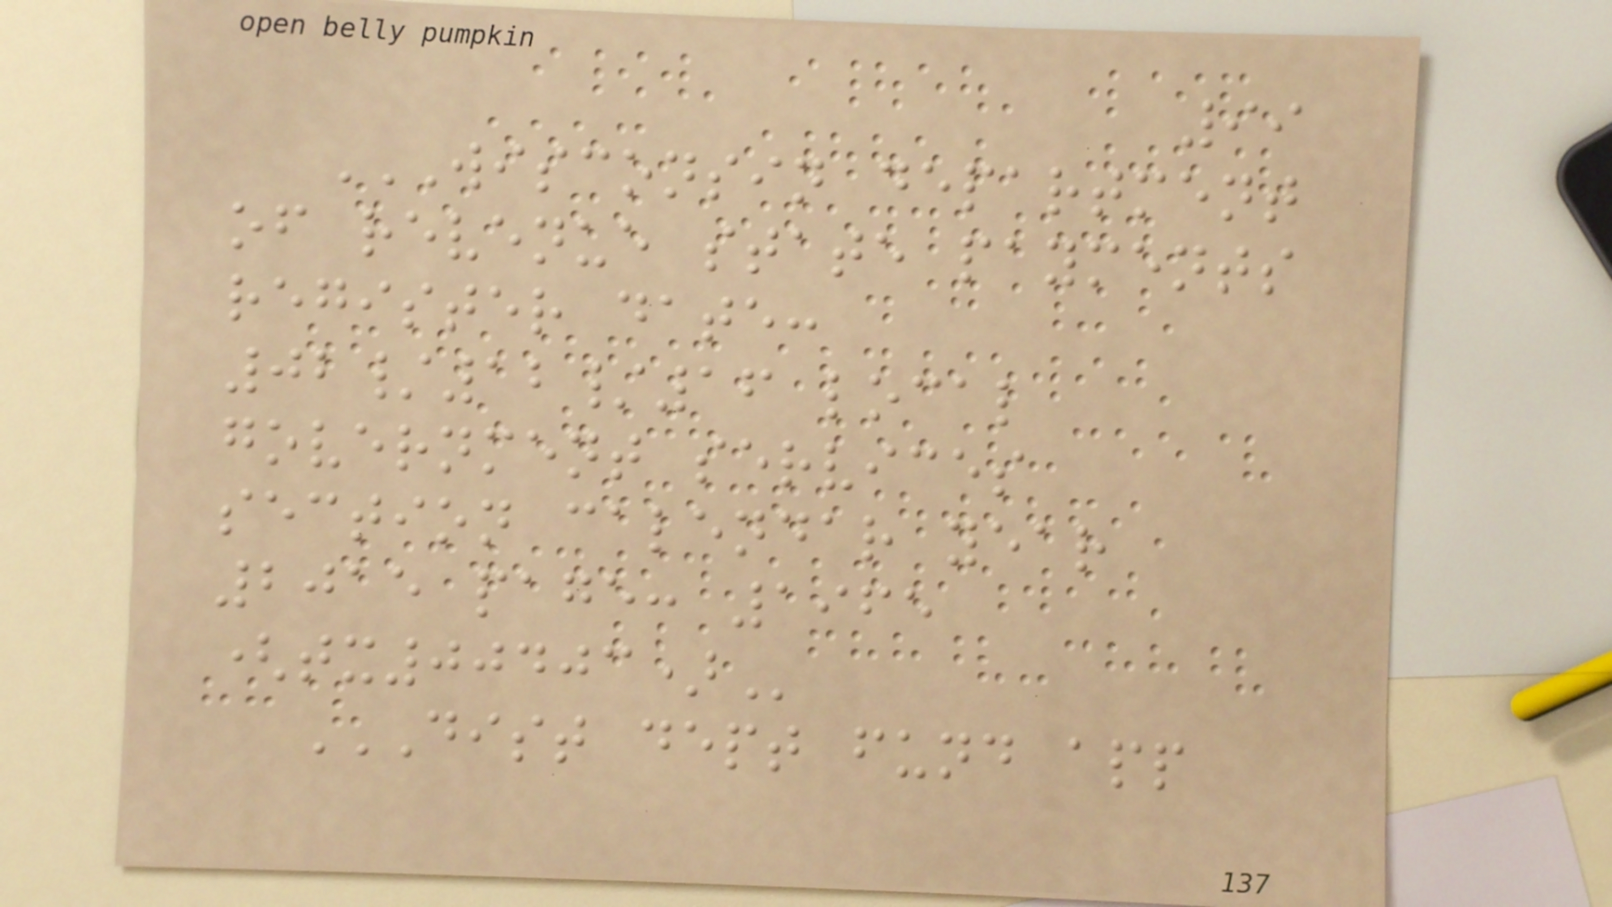99
WISCONSIN DEPARTMENT
OF REVENUE STATE PAYMENTS
REGISTER DATE:
02/12/16 LOCAL
GOVERNMENT SERVICES
SECTION CALENDAR YEAR
2015 PAGE: 1965
(TX00403)
DIST DEPT FUND APP
